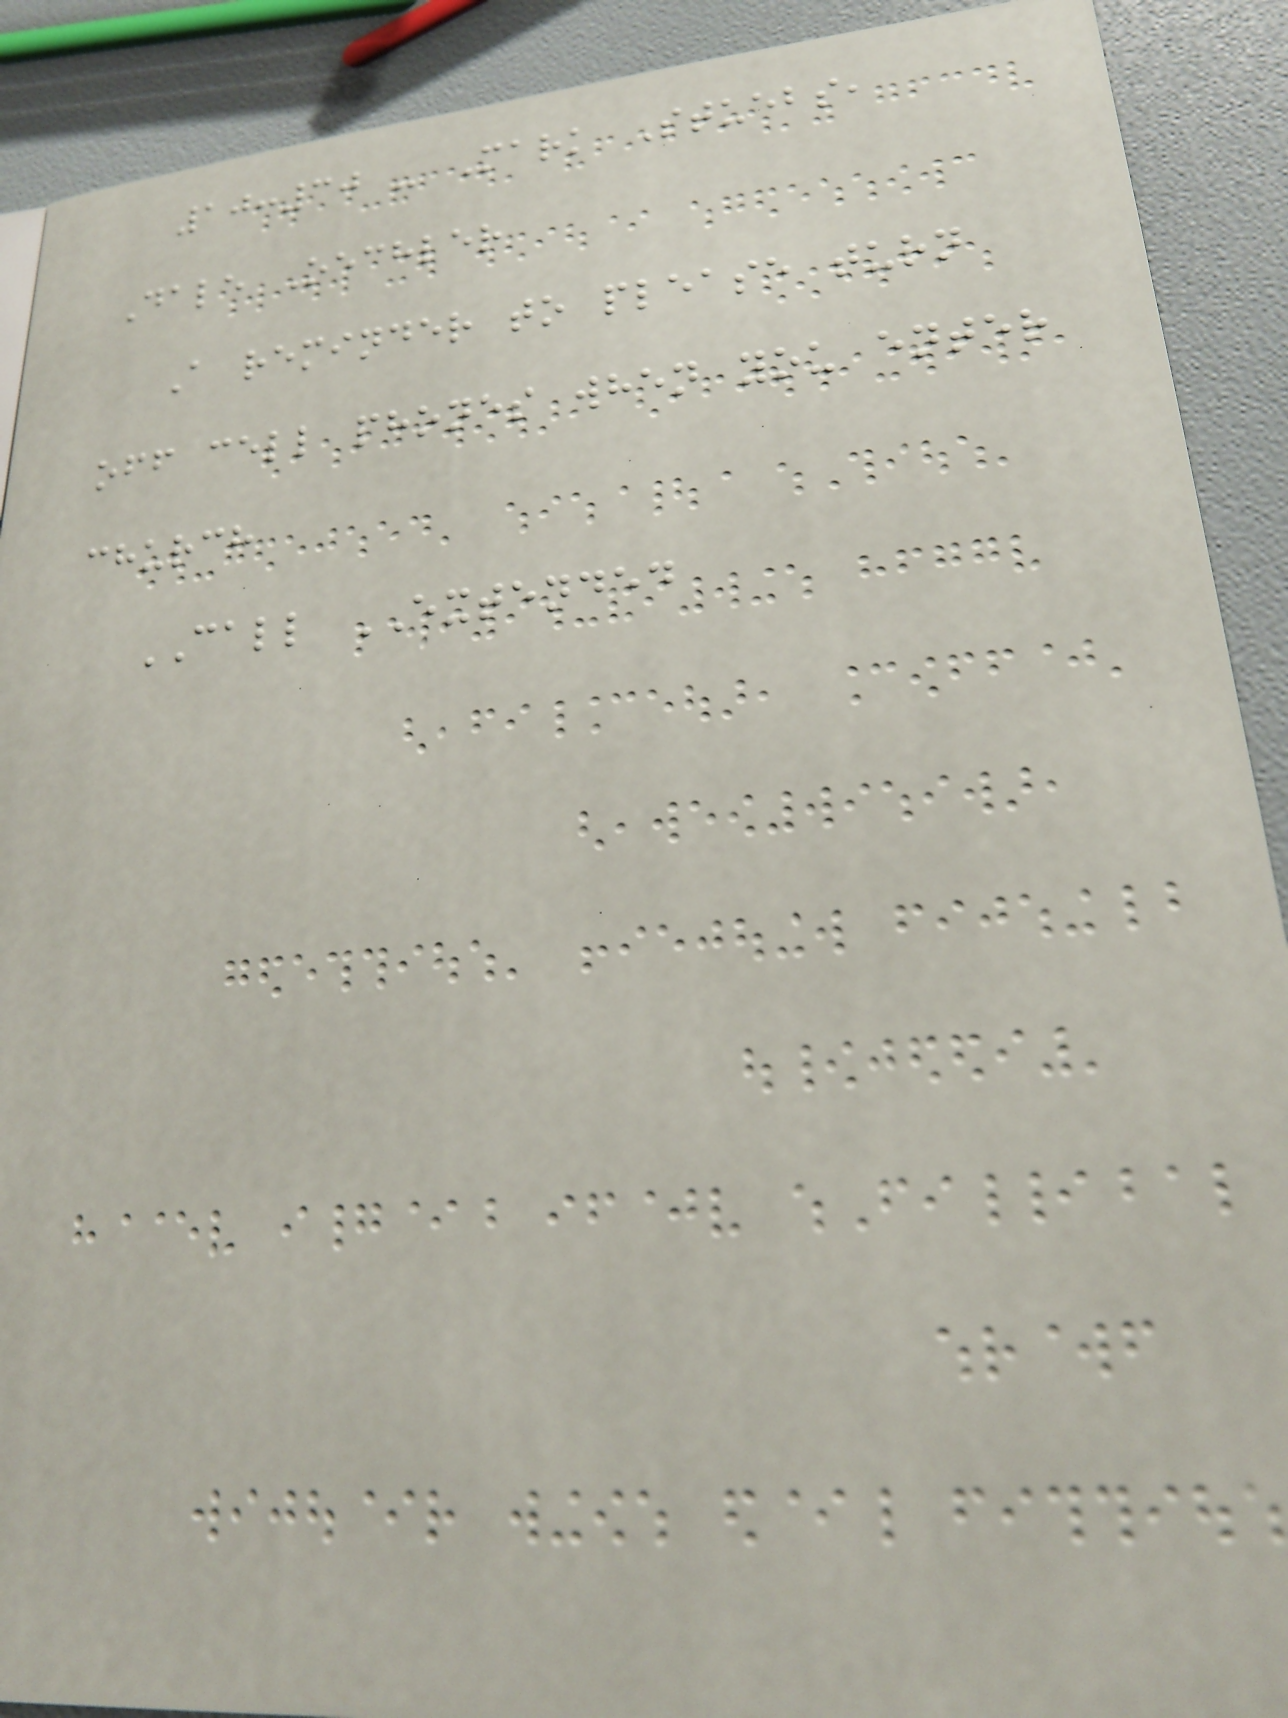10:30 - Mark Stuebs,
Dale Oechler
A reminder to please turn
off cell phones when you enter
church
CALL EXTENDED
